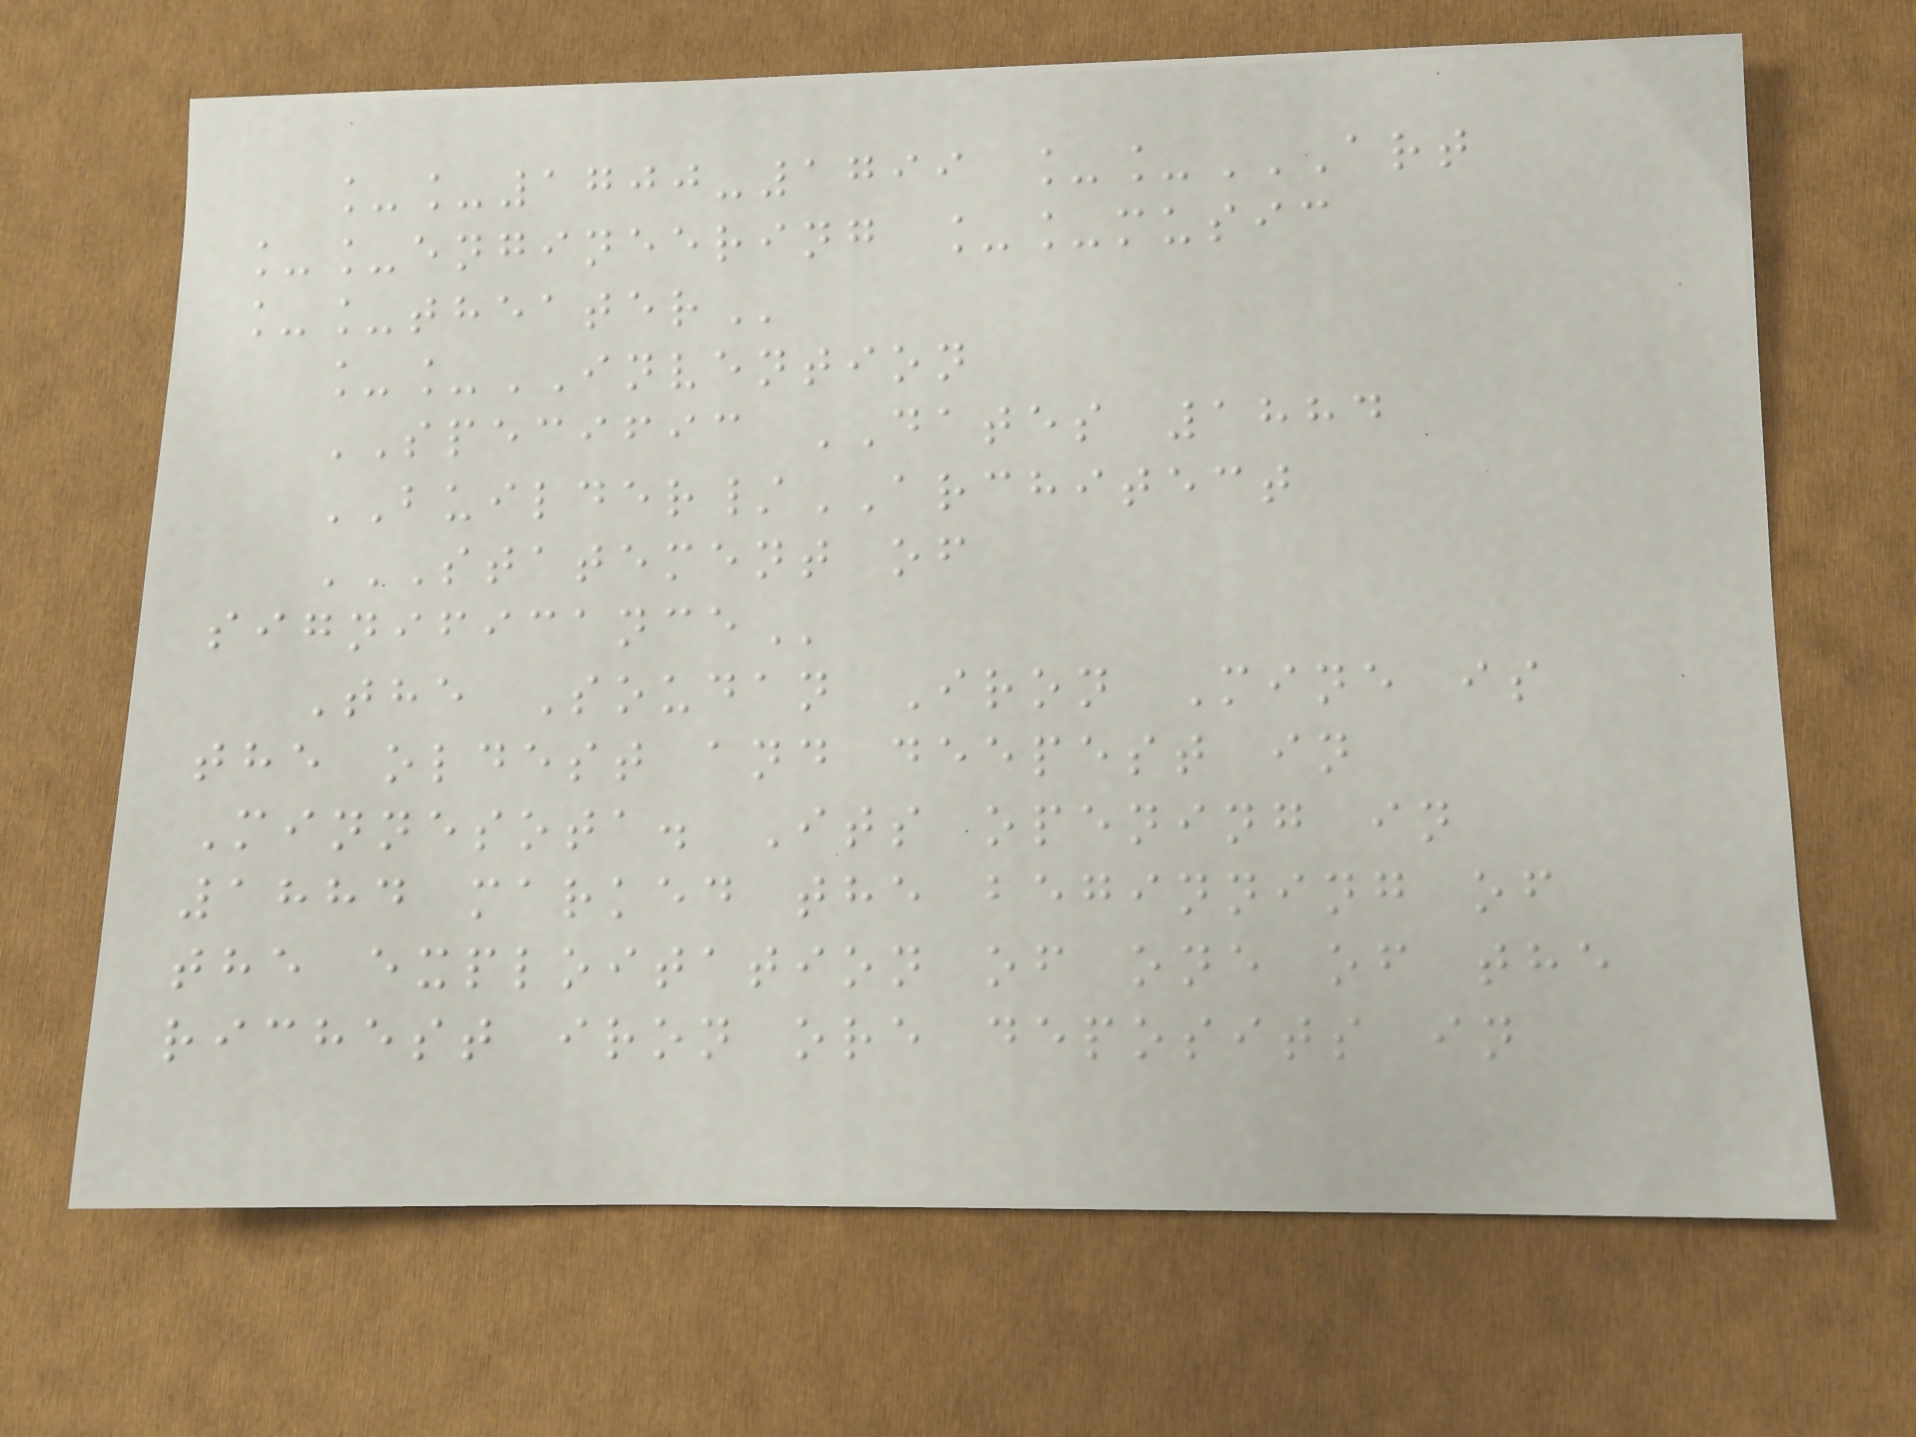__1700-1799 __ART
__ENGINEERING __MUSIC
__THEATER
__INVENTION
SPECIFIC DATES 1884
BUILDER/ARCHITECT
STATEMENT OF
SIGNIFICANCE
The Soudan Iron Mine is
the oldest and deepest in
Minnesota. Its opening in
1884 marked the beginning of
the exploitation of one of the
richest iron ore deposits in
